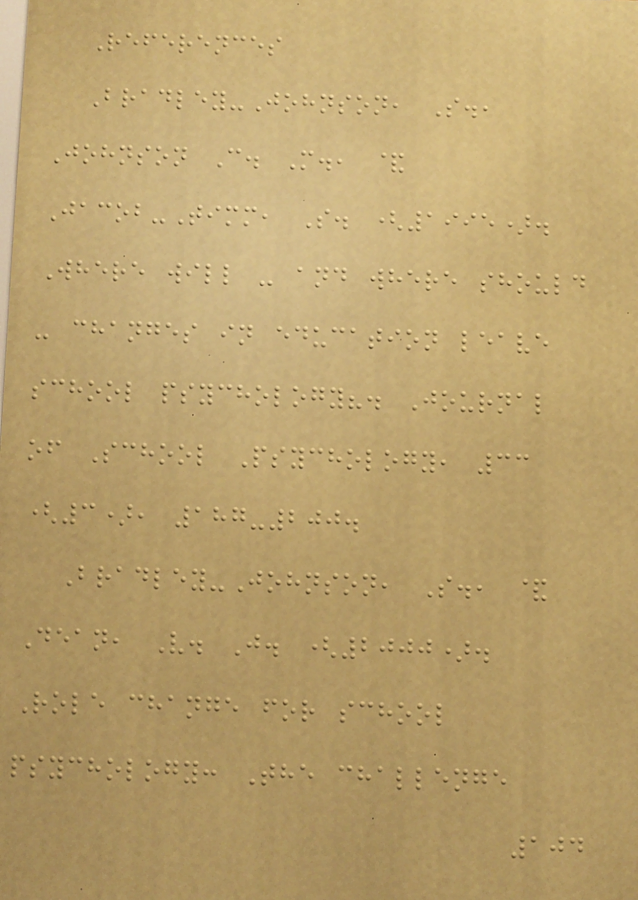References
Bradley-Johnson, S.,
Johnson C. M., &
Jacob-Timm, S. (1995).
Where will - and where should
- changes in education leave
school psychology?. Journal
of School Psychology, 33
(3), 187-200.
Bradley-Johnson, S., &
Dean, V. J. (2000).
Role change for school
psychology: The challenge
104
